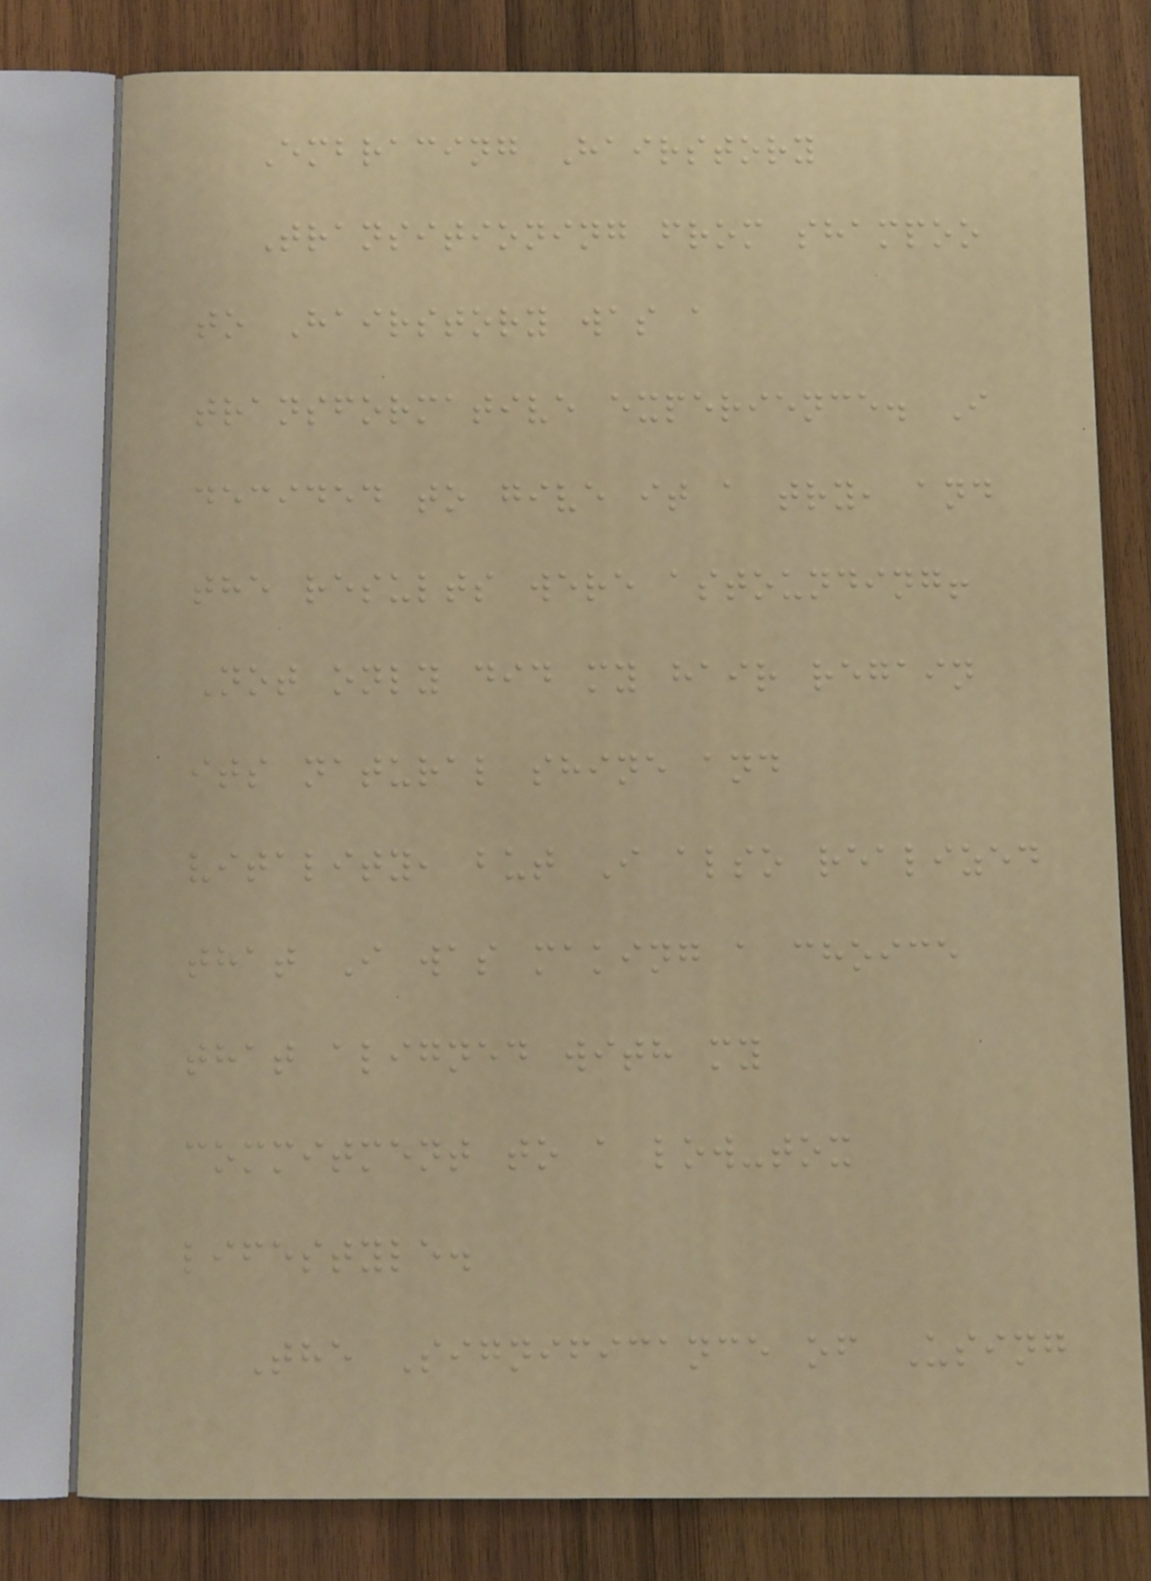Embracing Hairstory
Transitioning from shampoo
to Hairstory was a
transformative experience. I
decided to give it a try, and
the results were astounding!
Not only did my hair regain
its natural shine and
vitality, but I also realized
that I was making a choice
that aligned with my
commitment to a low-tox
lifestyle.
The Significance of Using
